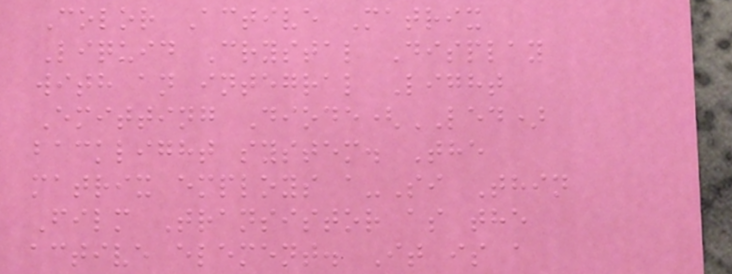Color Active Matrix
Liquid Crystal Display
with an integral Light
Emitting Diode(LED)
backlight system. The
matrix employs a-Si Thin
Film Transistor as the
active element. It is a
